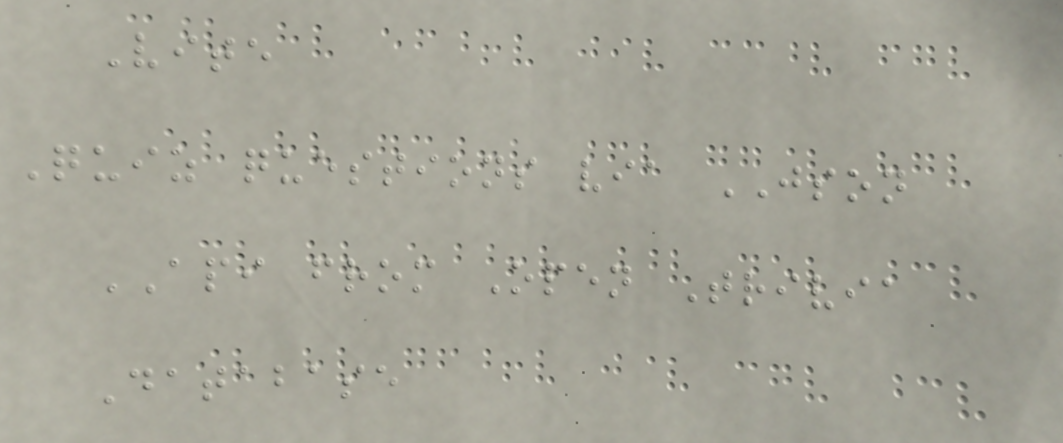Vite
Quiz questions via JSON
API from Open Trivia
Database
